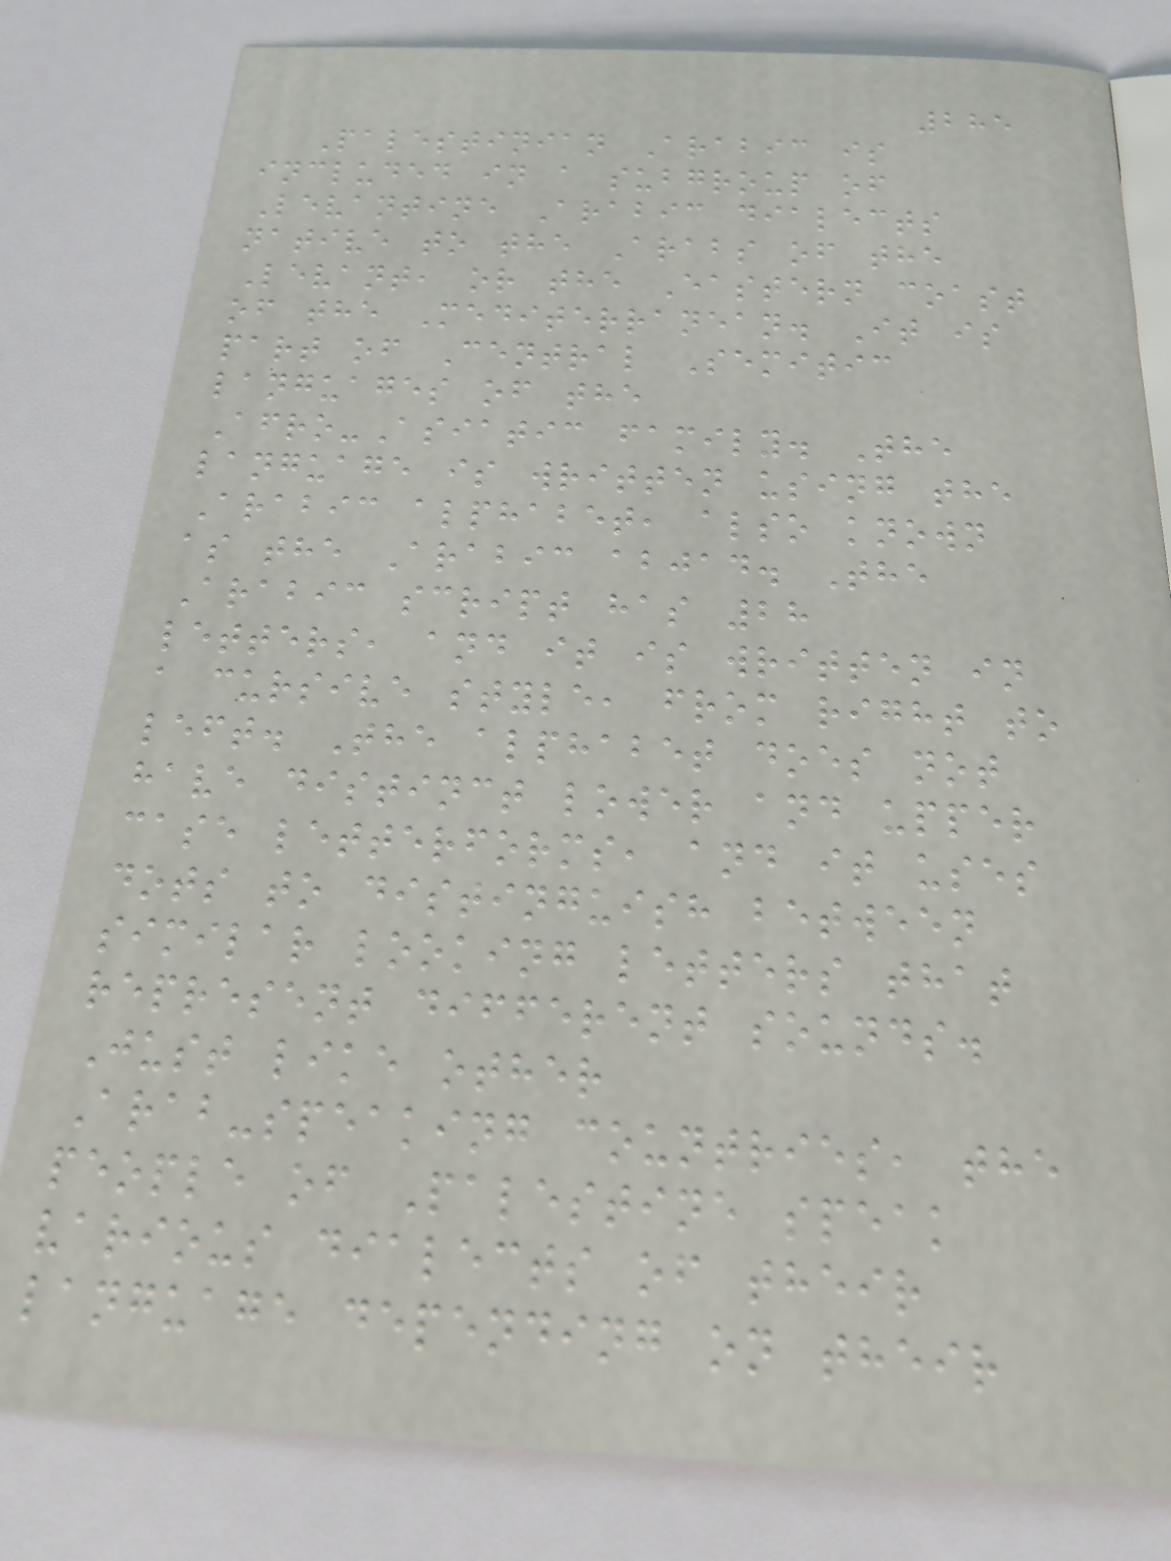285
Palestinian Arabic is
included in a subgroup of
Levantine Arabic dialects
native to the Arabs of the
Levant, or the Eastern coast
of the Mediterranean. It is
part of Central Semitic
languages of the
Afro-Asiatic family. The
language is written using the
Arabic alphabet, also known
as the Arabic abjad. The
Arabic script has 28
letters, and it is written in
a cursive style, from right to
left. The alphabet does not
have distinct lower and upper
case letterforms, and it uses
dots to distinguish between
similar looking letters that
represent different sounds.
Just like other
Arab-speaking countries, the
people of Palestine speak
various dialects of their
language depending on their
